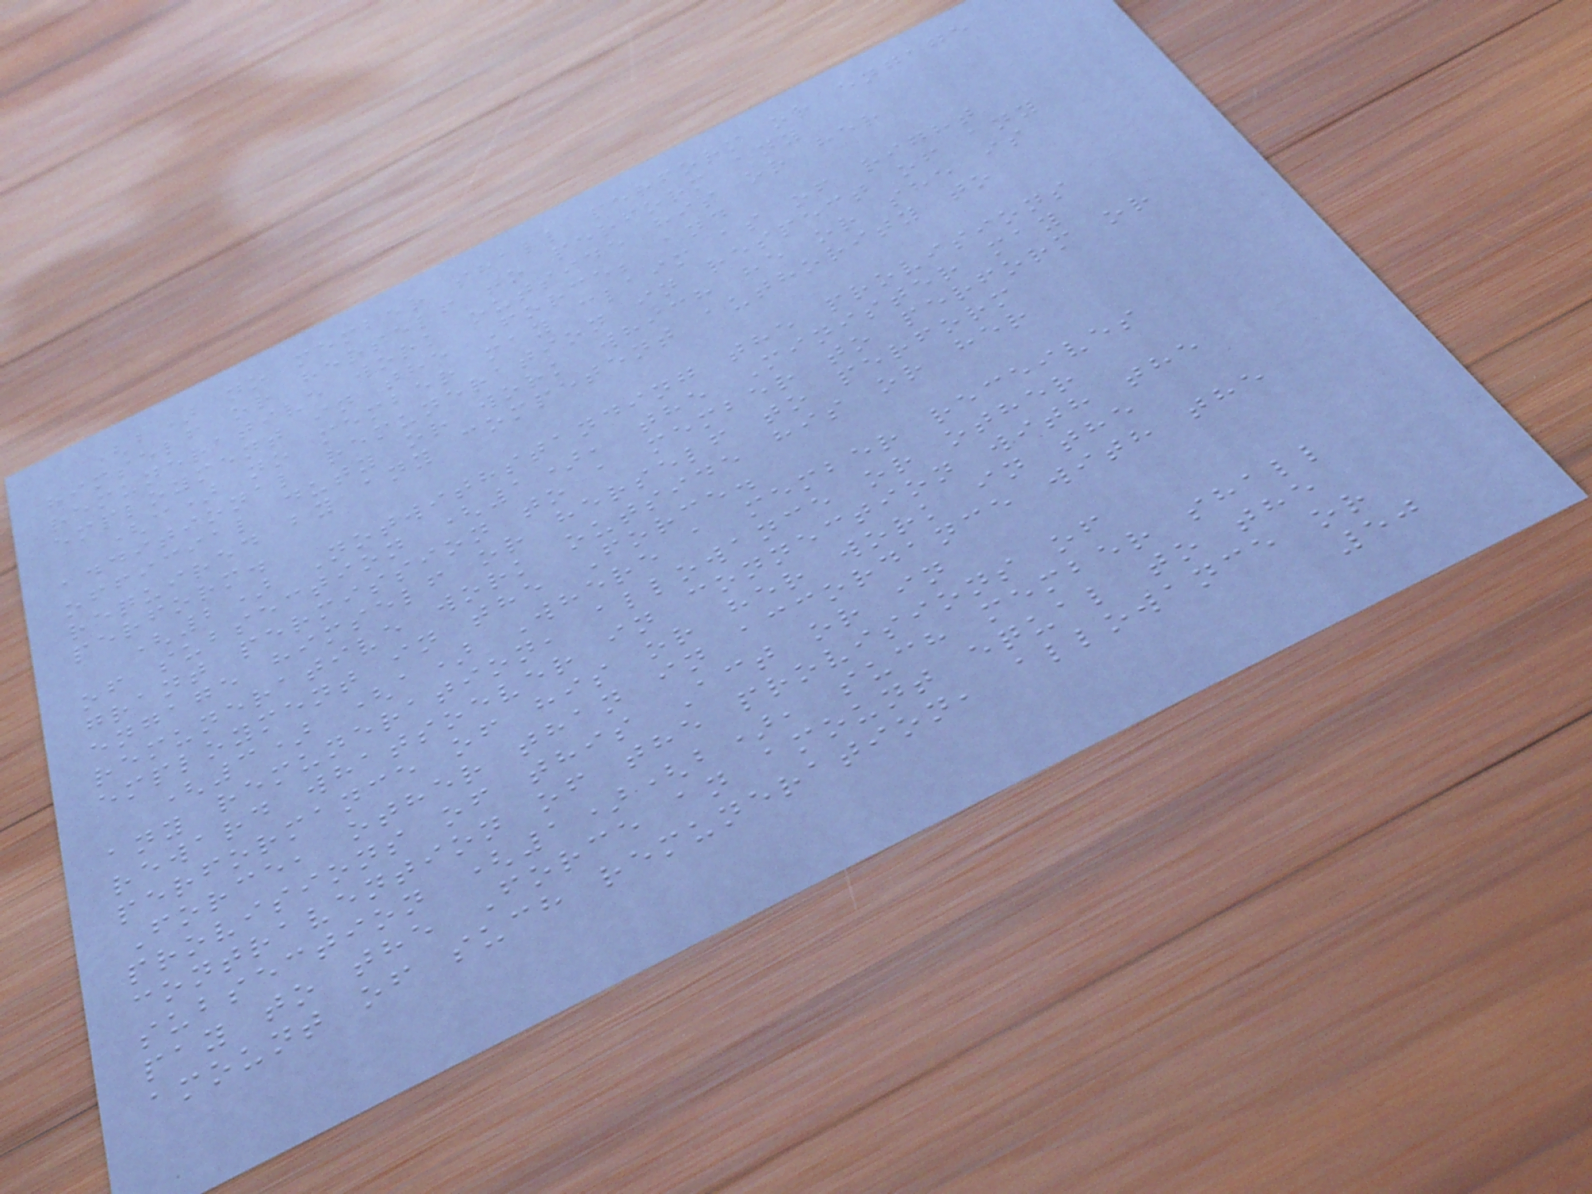(b) no member shall perform or engage
himself or herself to perform any
remunerative work outside his or her
employment in the Force; and
(c) no member may claim as of right
additional remuneration in respect of any
official duty or work which he or she is
required by any competent authority to
perform.
(2) Notwithstanding the provisions
of subsection (1), the Minister may
grant permission to a member to perform or
engage himself or herself to perform
remunerative work outside his or her
employment in the Force.
(3) (a) Where a member receives
any remuneration, allowance or other
reward whatsoever in connection with the
performance of his or her work in the
Force, other than in accordance with the
provisions of this Act or in
contravention of the provisions of
subsection (1)(b), such member shall
pay to the Force an amount equal to the
amount of such remuneration, allowance or
50
